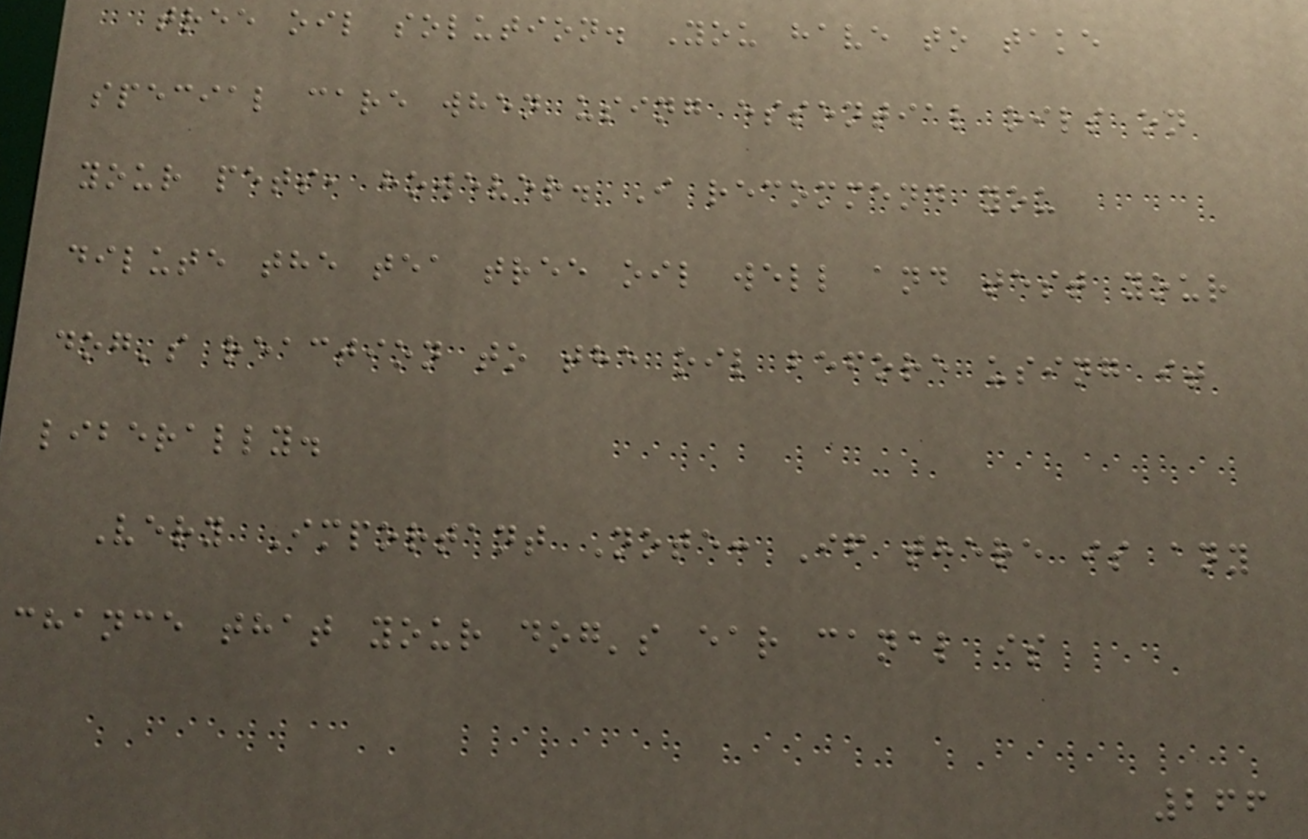tree oil solution. You have to take
special care when using essential oils on
your pets, however. I recommend you
dilute the tea tree oil well and test your
dog's reaction to the oil before using it
liberally.
Very Important Note: If there is any
chance that your dog's ear canal is
266
